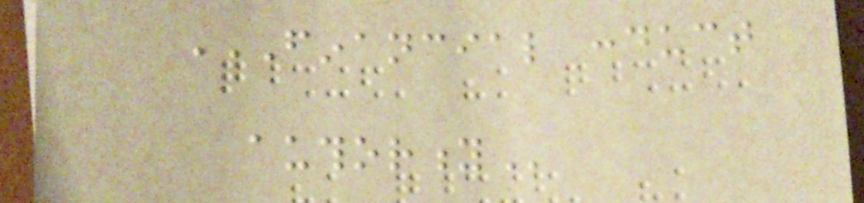FINANCIAL CONDUCT
AUTHORITY
